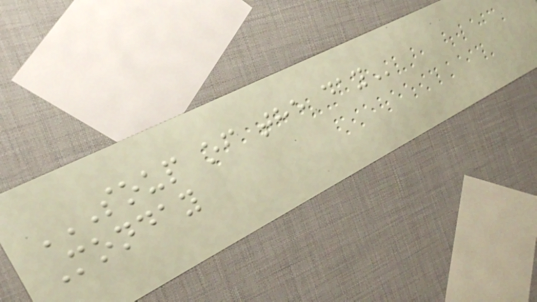SOUP OF THE DAY
Monday
